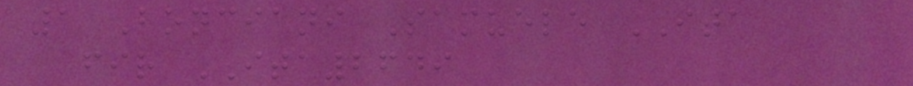1 Bonciani Samuele ITA
fir ITA2649
